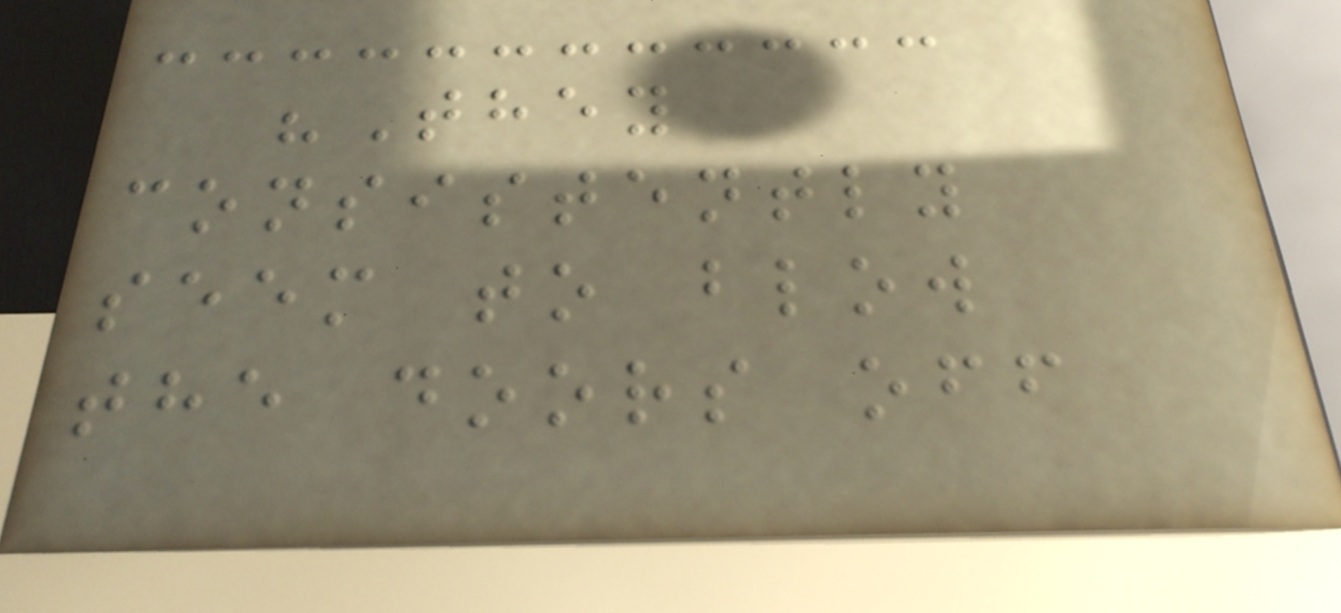"They
consistently
seem to blow
the doors off
